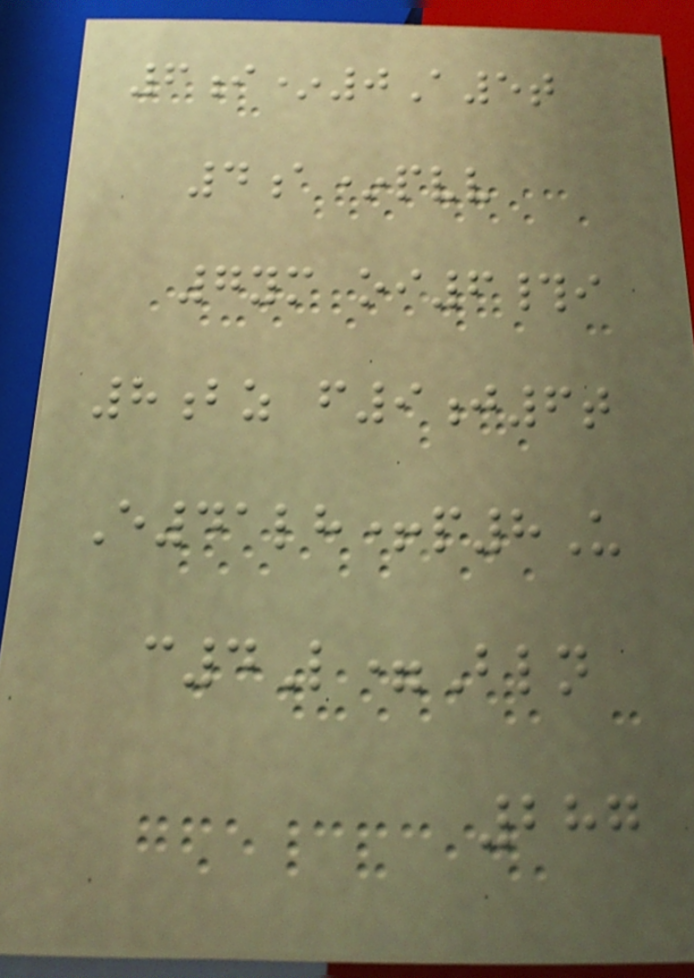6i*0A5t
4a*pvv
7ym oi6#i
8bz f9j6t
E41lh+p8U
c4L=Bln
287
